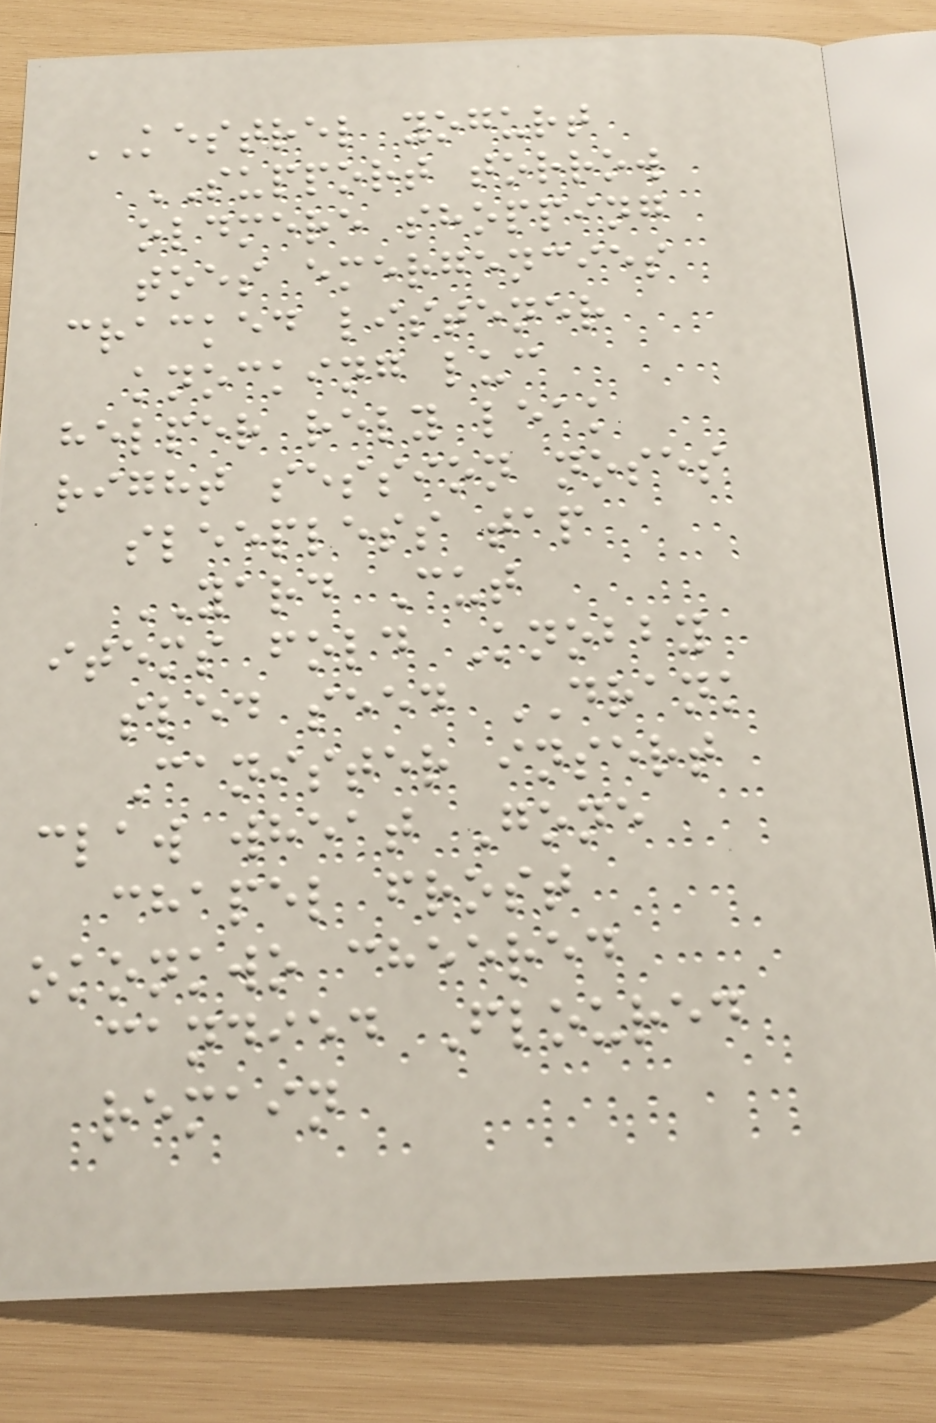KESTREL yogurt
SUPPORT torrow
oldmere shopping
toes emergencies
cracked listener
knocking luc
helper rely leak
right session noses
sleepless tap
YARD Cut
items fold Knobby
sled seed DRANK
Canister insert
claw wheat Gone
chapel frost
okonkwo cheered
candied Floured
remain
